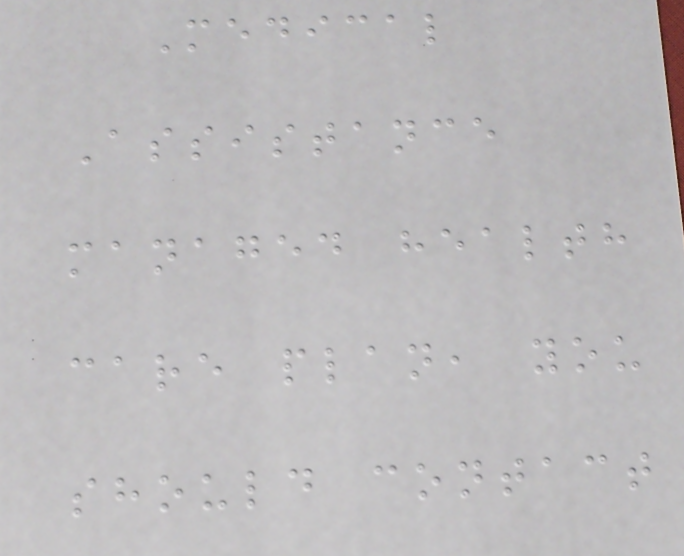Medical
Assistance
managed health
care plan, you
should contact
